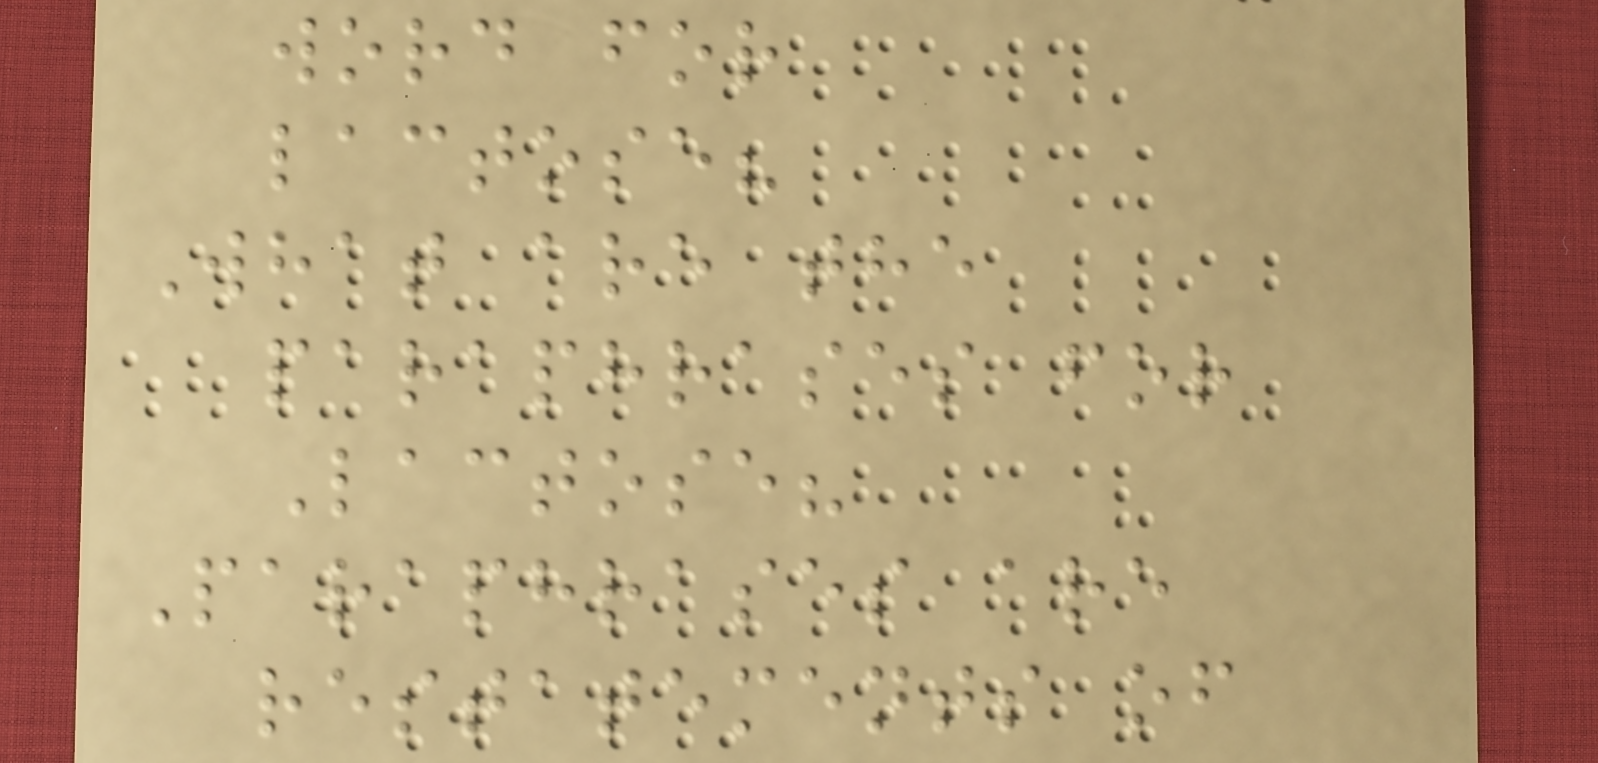word for
lactose?
What are the
paraphrases for
Lactose?
Paraphrases are
restatements of
